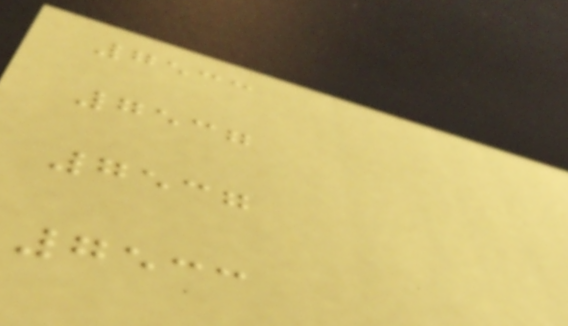7533
7537
7537
7533
